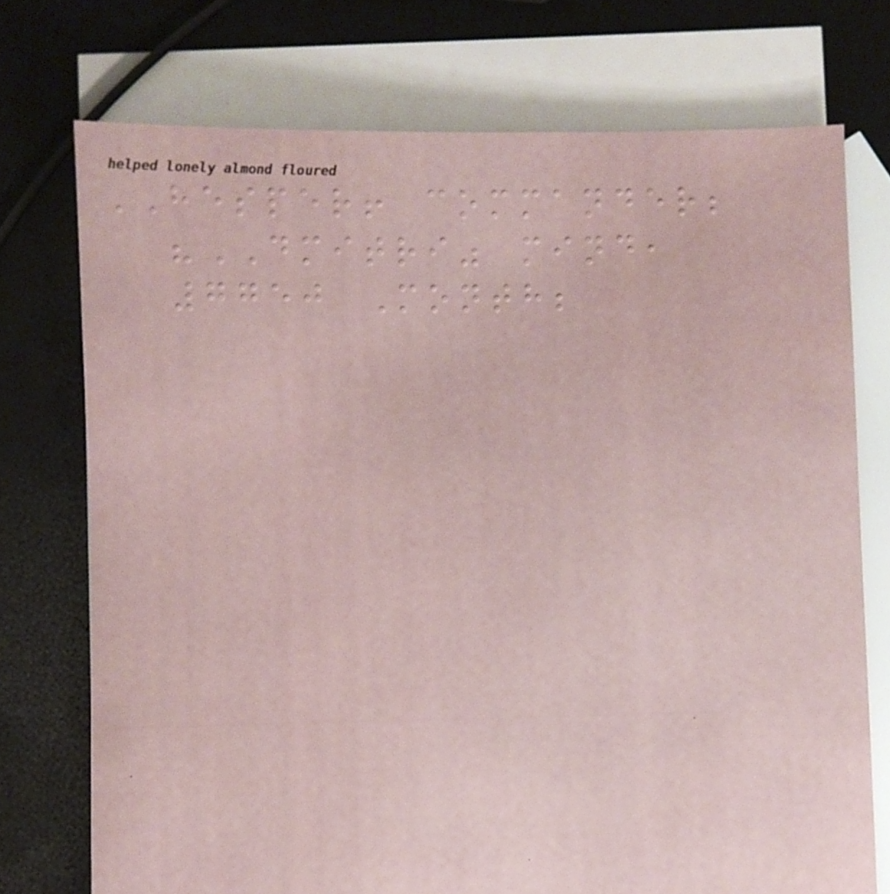HESPER! commander;
"DMITRI" mind,
7750 Month;
